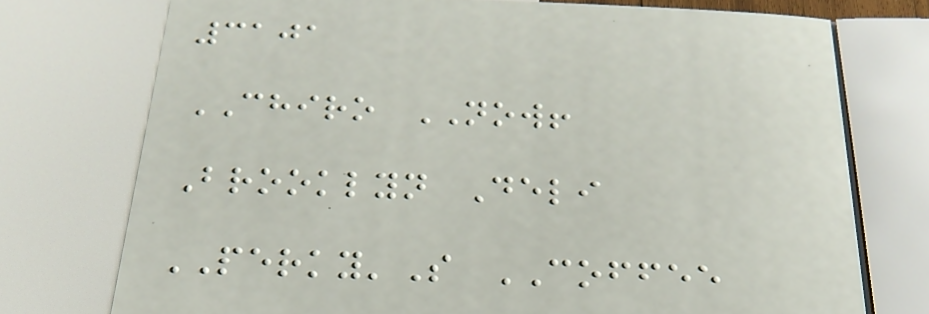3101
CHIRO NOW!
Brooklyn Deli
PERKY'S COFFEE
